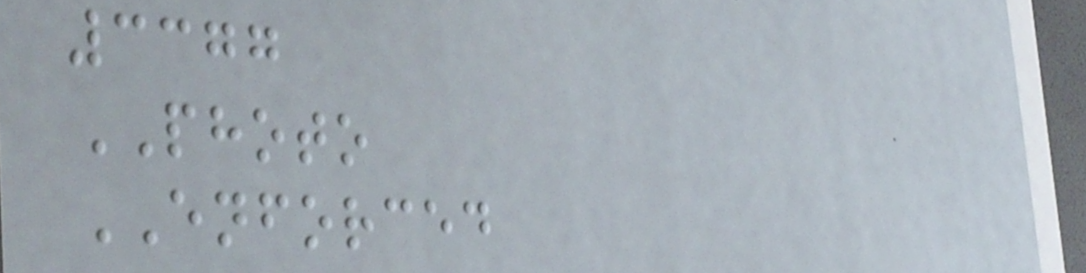3377
PHOTO
ENFORCED
